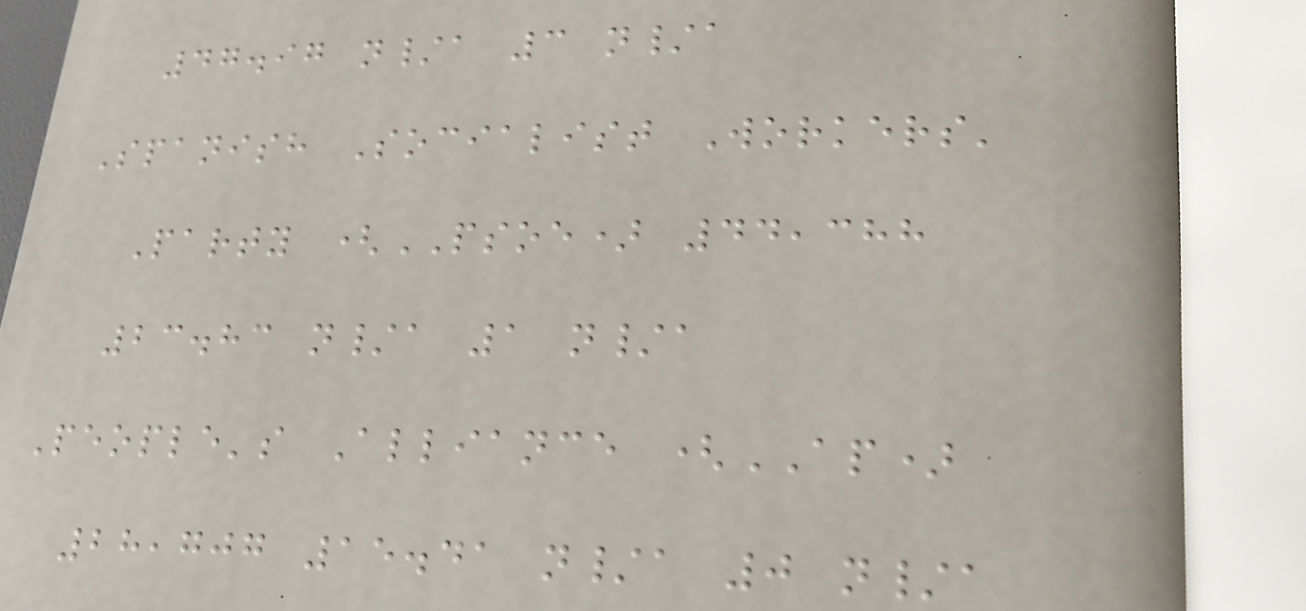47.97 n/a 3 n/a
Spanish Socialist Workers'
Party (PSOE) 44,388
23.83 n/a 1 n/a
People's Alliance (AP)
28,707 15.41 n/a 0 n/a
